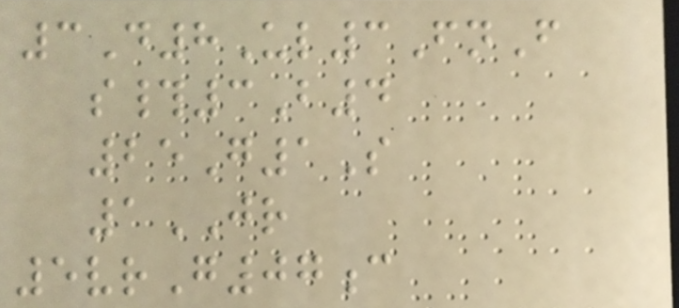3D8Ul3FnF
s#3B4
25G1S
1JR
5vrG07c
